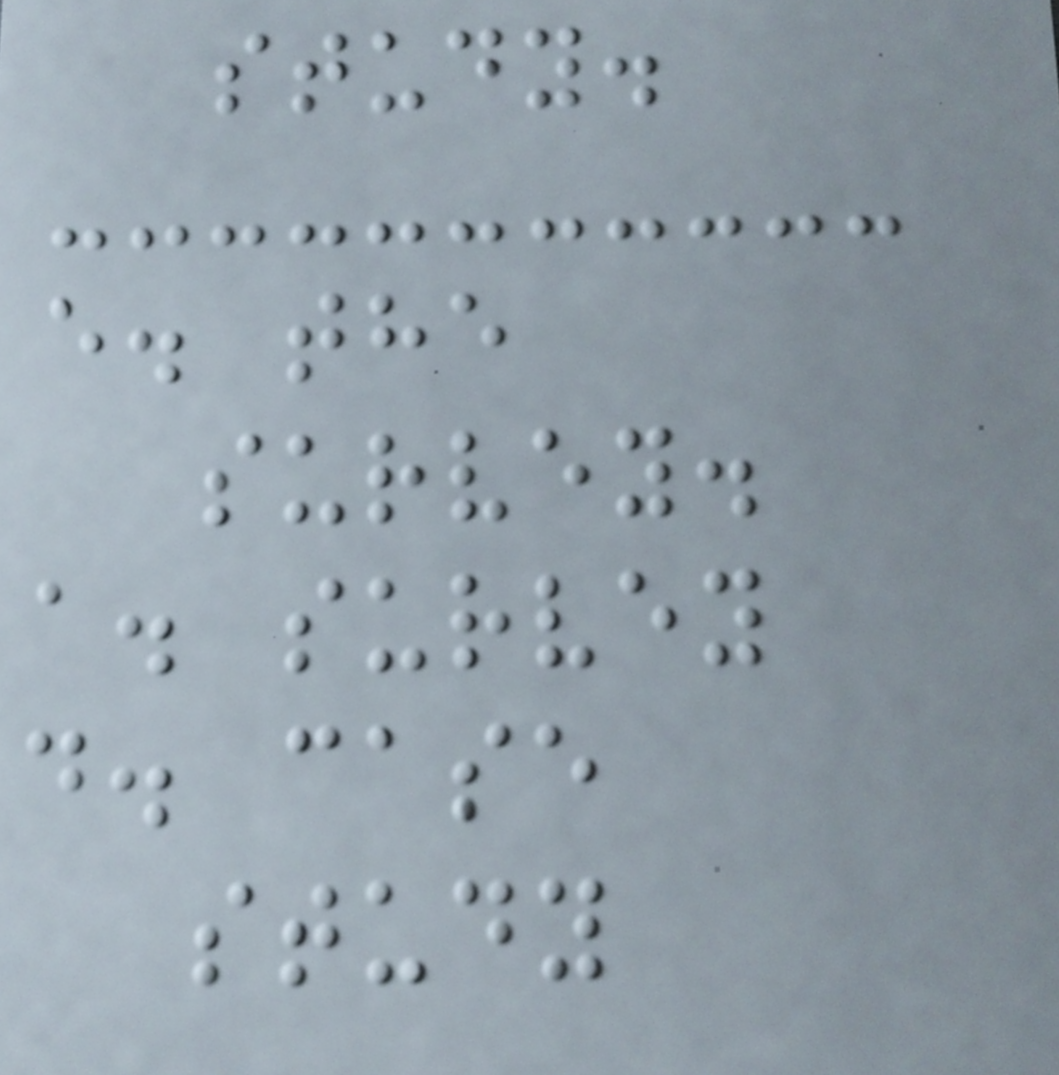study.
e. the
survey.
a. survey
d. case
study
